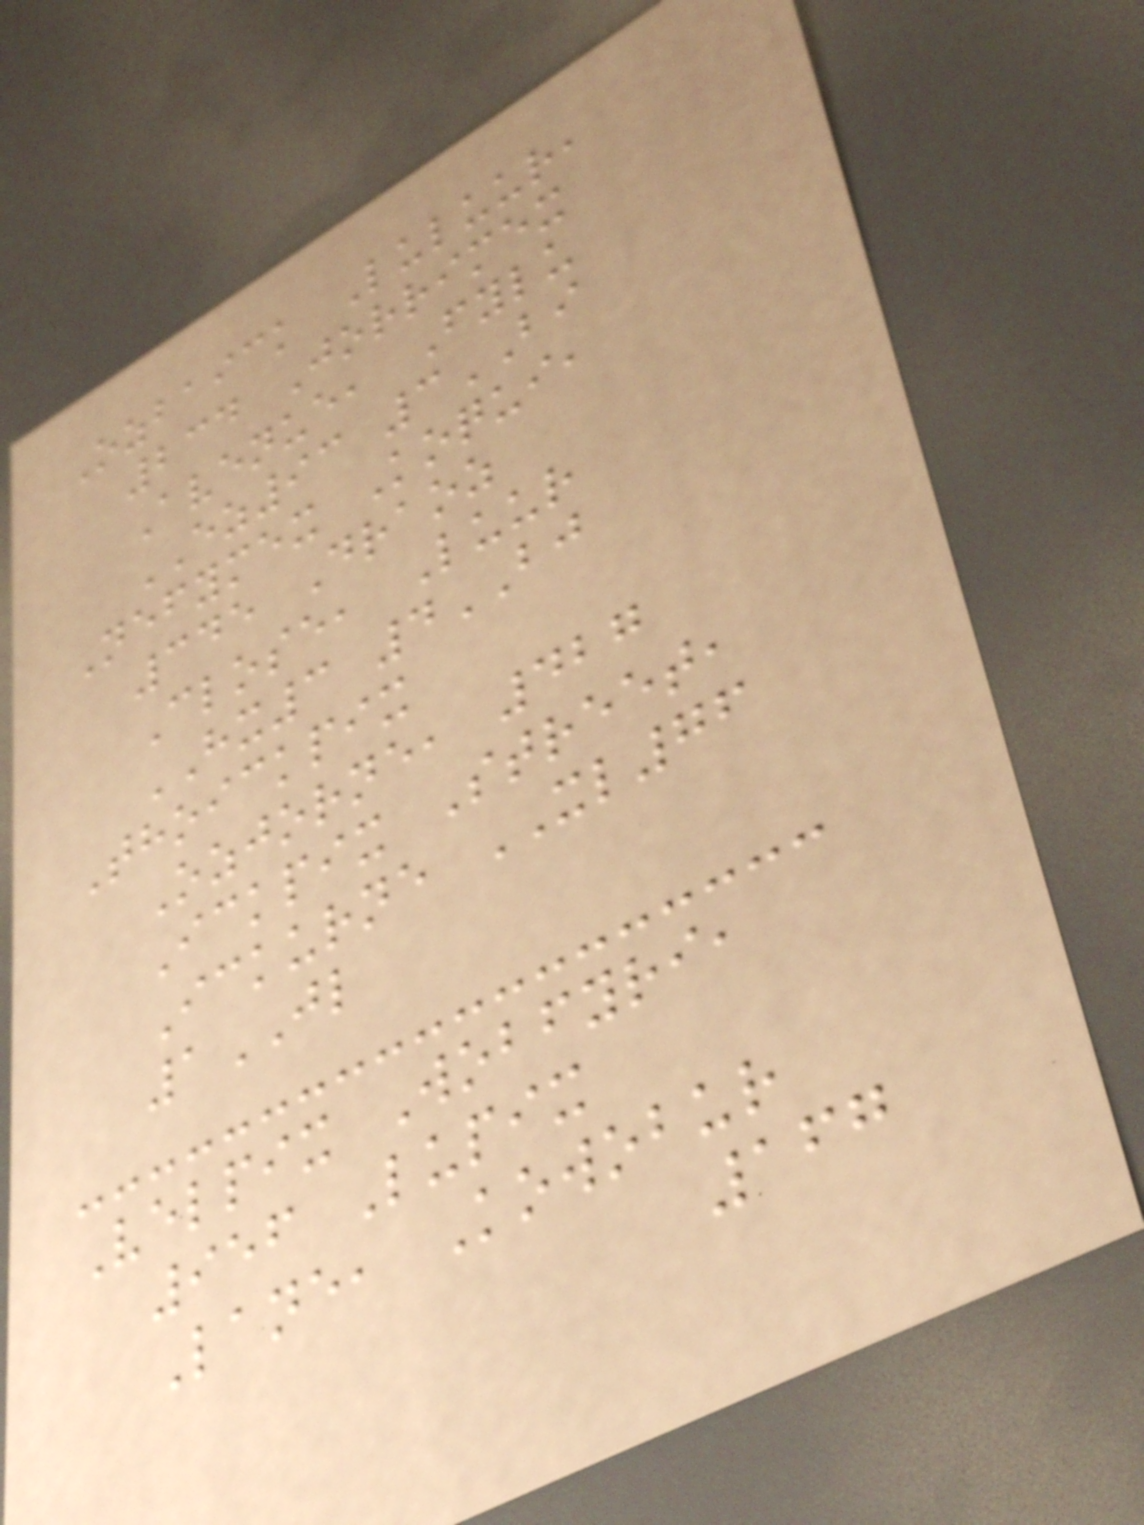Ozbaick Luluur,
234 Jorrimex
Avenue, Fylu
EZ93 3BI
Nefymex Koqui,
345 Draoz
Close, Luur
HX3 4BJ
Thoickpix
Ozjorne, 427
Ickpix Street,
Ickurne XL76
1JL
Velpix Wobfyri,
956 Lupix
Lane, Kowobur
167
